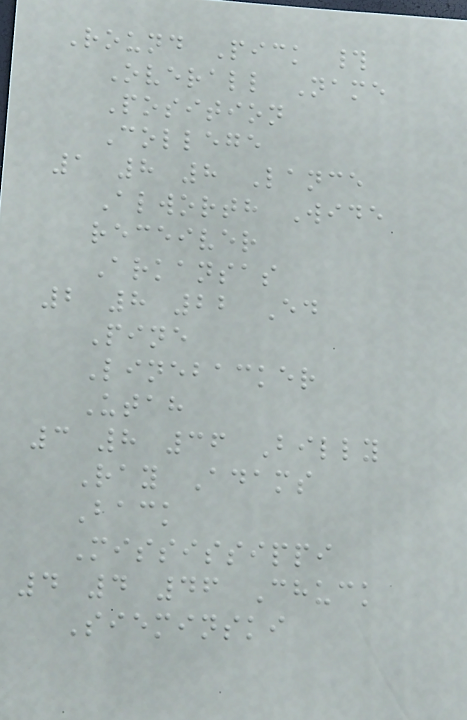Round Pick #
Overall Name
Position
College
1 8 8 Lance
Alworth Wide
receiver
Arkansas
2 8 22 Ed
Pine
Linebacker
Utah
3 8 36 Billy
Ray Adams
Back
Mississippi
4 4 46 Chuck
Sieminski
